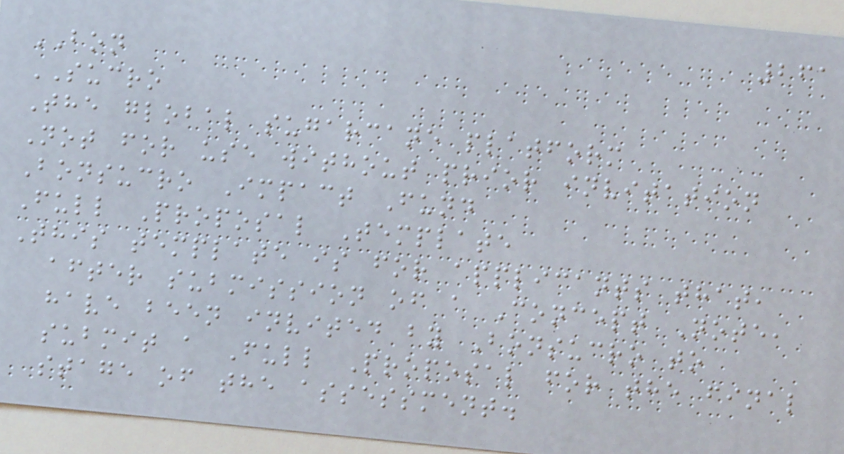261
BON
SUCRO
The global sugarcane platform
Not for use without prior invitation
Bonsucro Impact Fund
Full Proposal Template
This template is for applicants that,
after submission of a Concept Note,
have been invited by Bonsucro to
submit a Full Proposal for the final
stage of the assessment.
